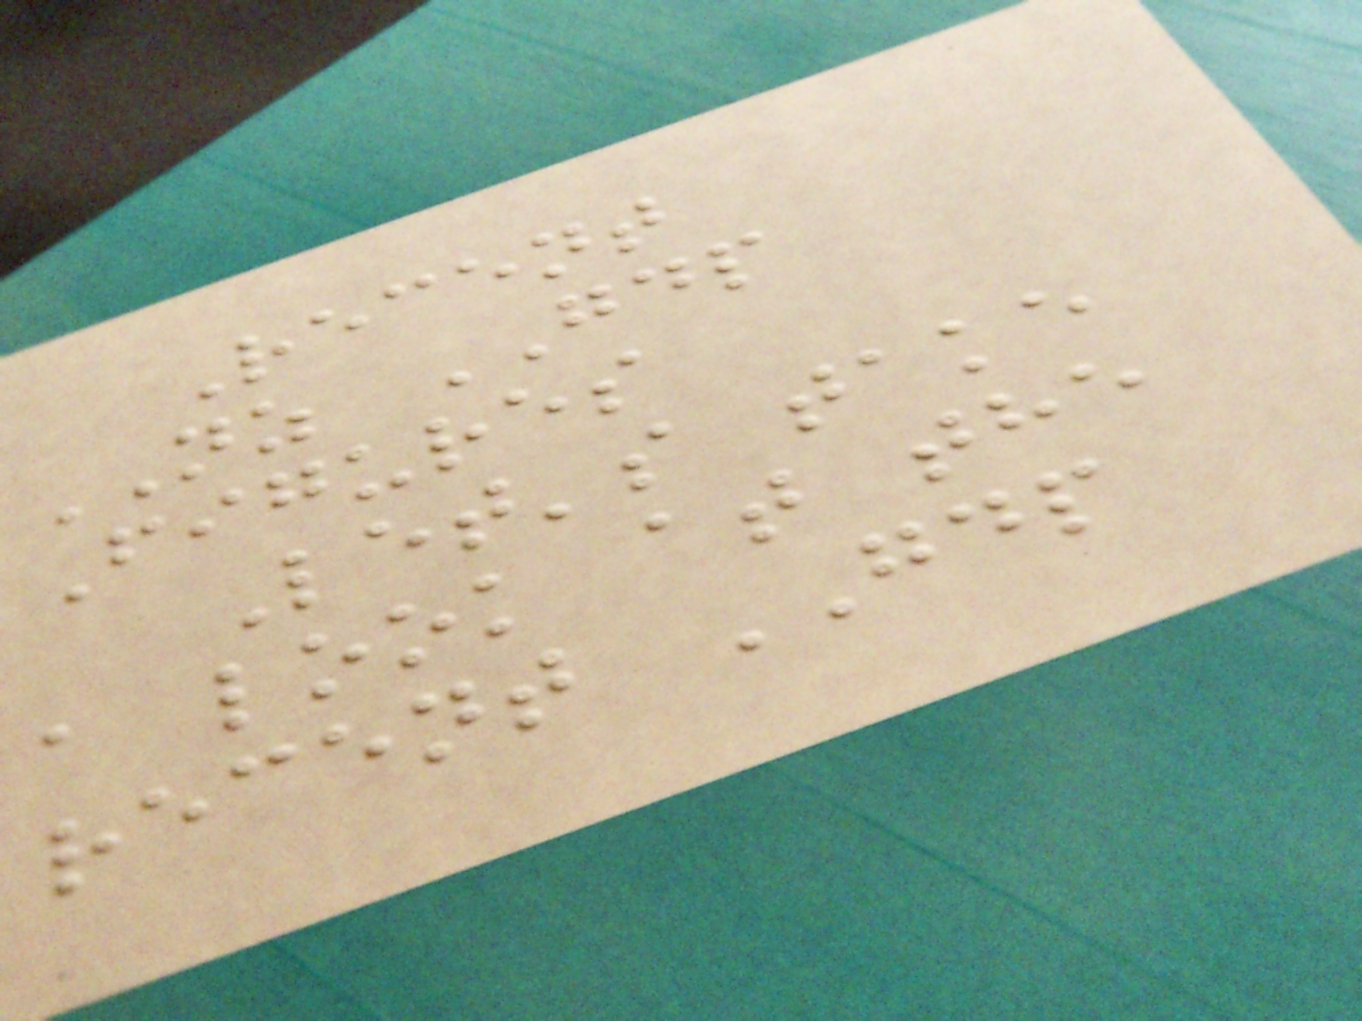Recent
NZ GDP
Figures
Let's take
a look at the
recent GDP
